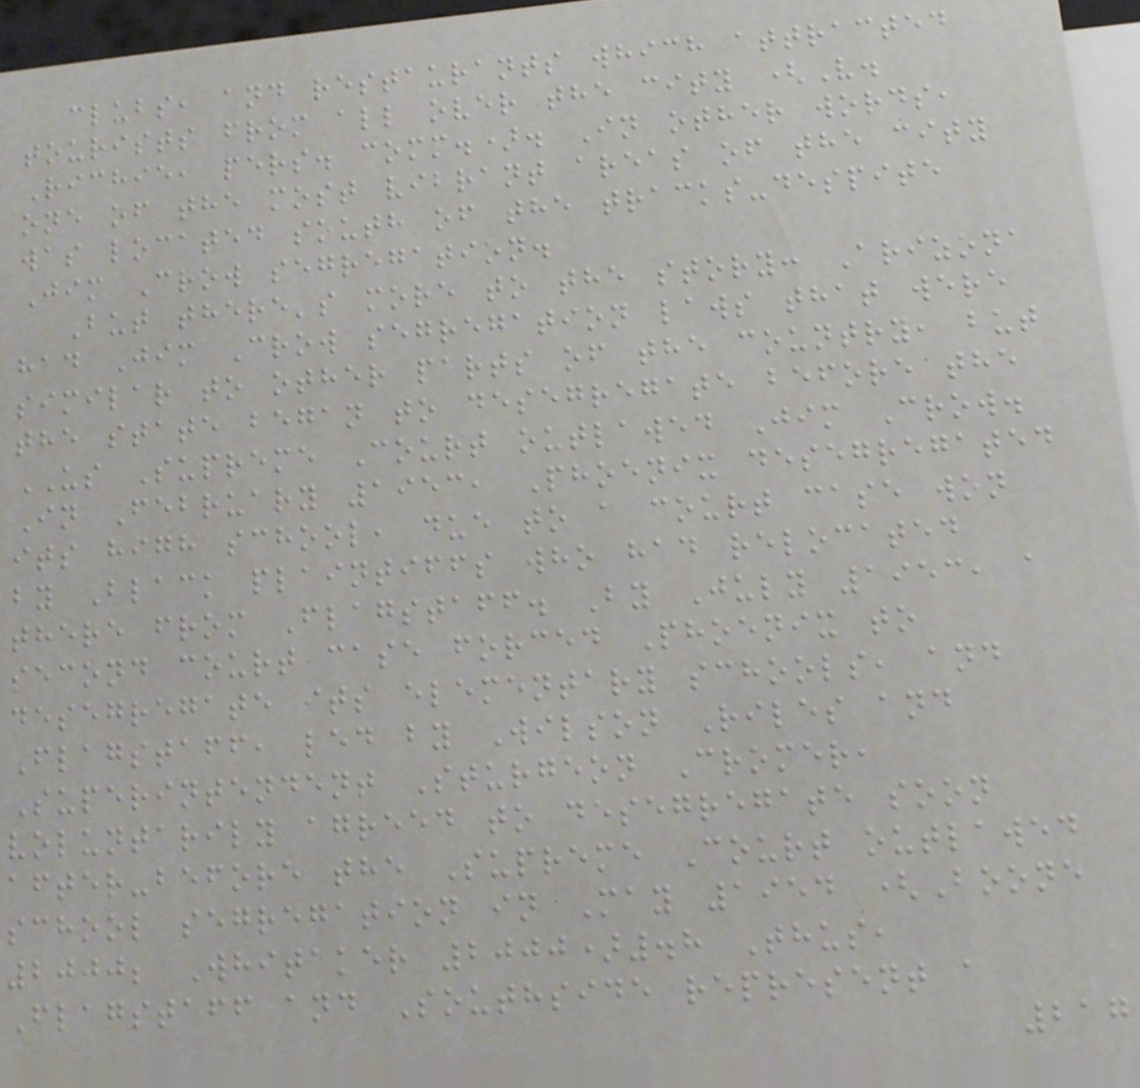clubs, and restaurants which attracted
tourists from all over the city (V.
Richie, pers. comm.). In other words,
one of the most vibrant areas of the city
was located south of the tracks-despite
Jim Crow segregation.
But there's more to the story: Arizona
had Jim Crow segregation laws that were
similar to other parts of the country, but
the state began to desegregate before the
US Supreme Court outlawed Jim Crow.
In February 1953, Phoenix desegregated
its high school, due to a court case won
by Black plaintiffs who had relocated
there from Flagstaff. By July 1953, a
second court case forced Phoenix to
desegregate its elementary schools, and
Flagstaff, led by Wilson Riles and
Superintendent Sturgeon Cromer,
voluntarily agreed to desegregate soon
after-before the Supreme Court outlawed
school segregation in May 1954 (Boone
2000; Whitaker 2000).8 Thus,
Flagstaff and Southside represent a
217
